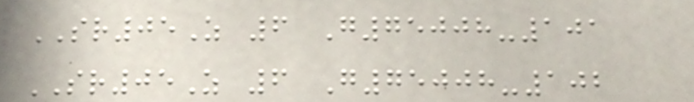SR05Z 6 G75008-101
SR05Z 6 G75008-102
